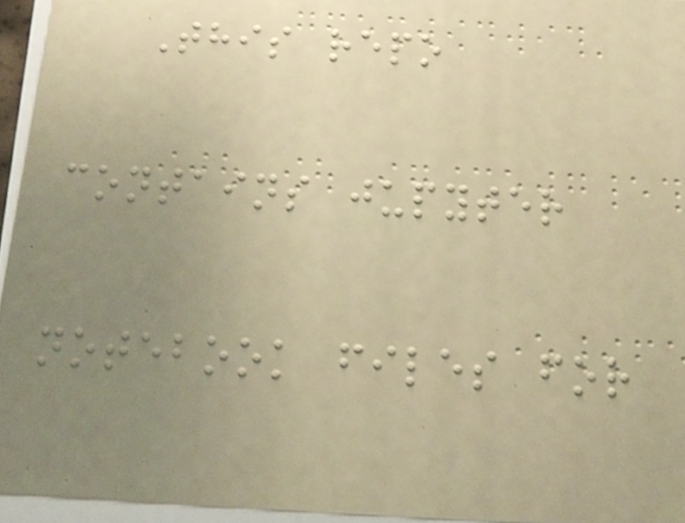This repo
contains jupyter
notebook files for
